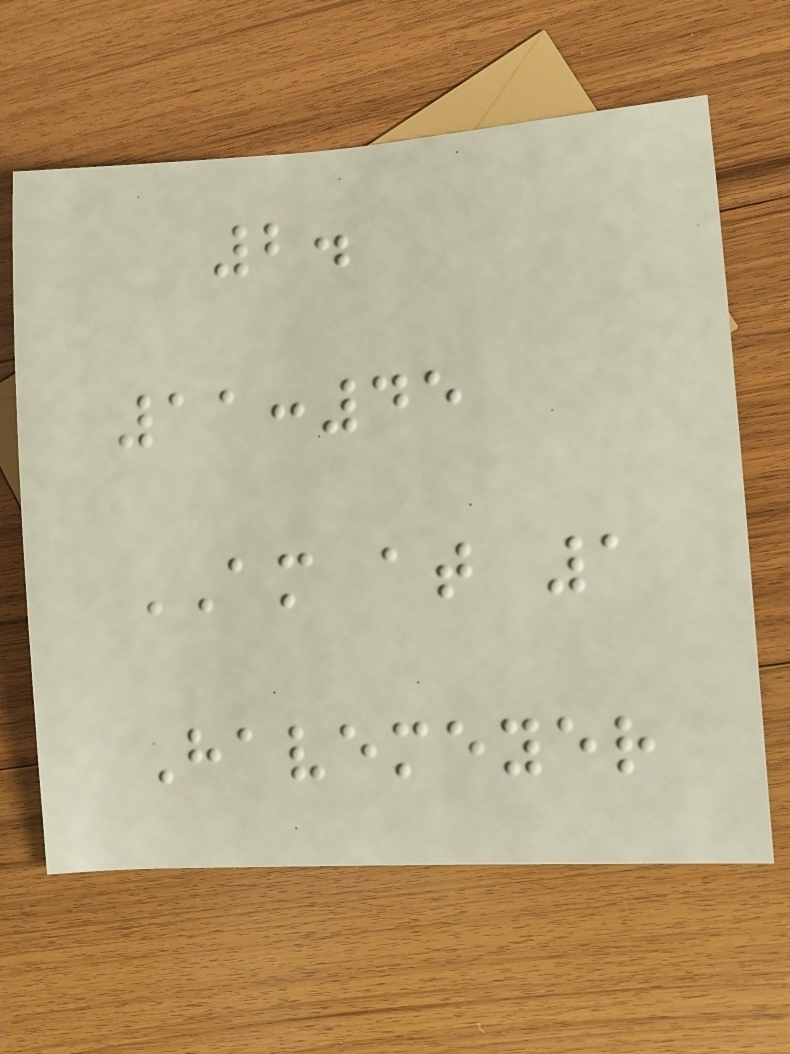2.
11:45
AM at 1
Havemeyer
